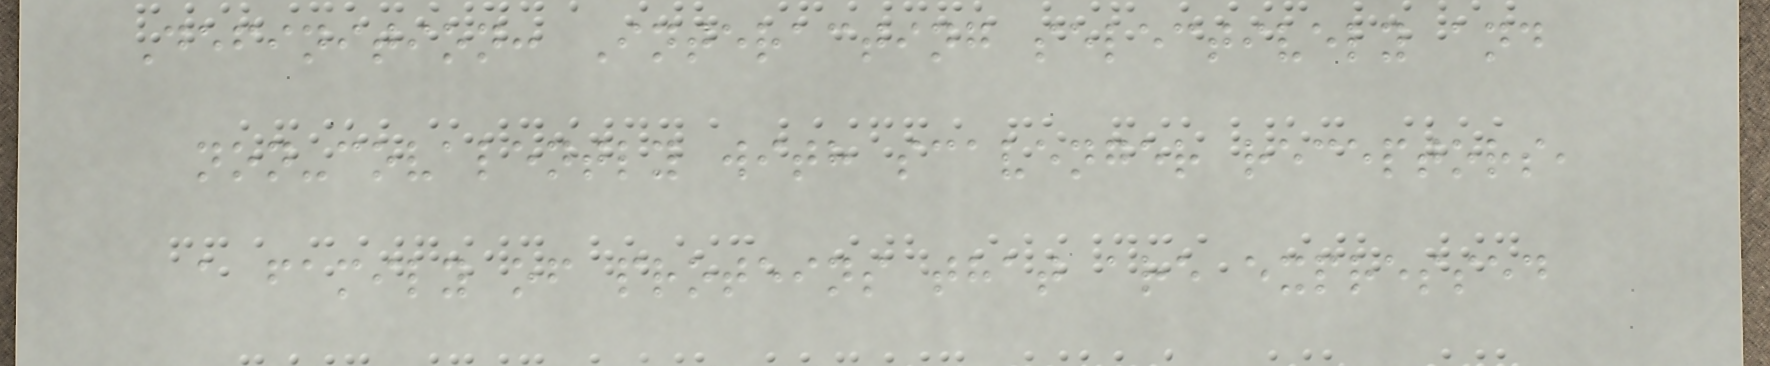Definition: Interacting selectively and
non-covalently with scavenger receptors,
a family of proteins that are expressed
